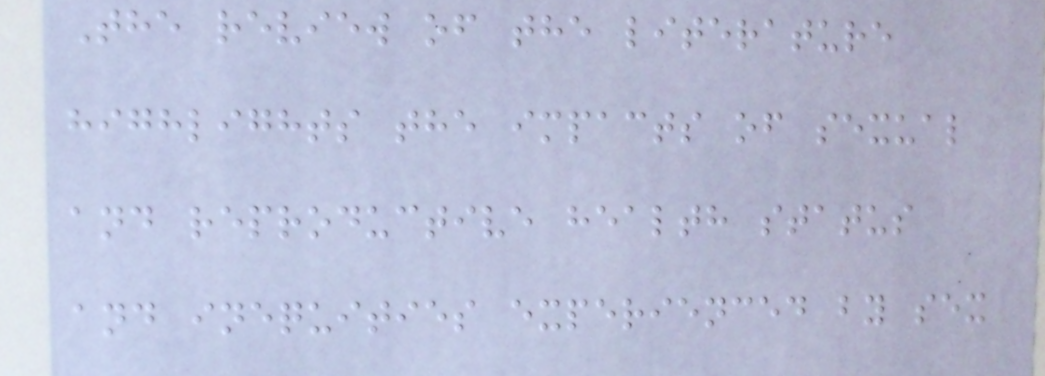The review of the literature
highlights the impacts of sexual
and reproductive health status
and inequities experienced by sex
